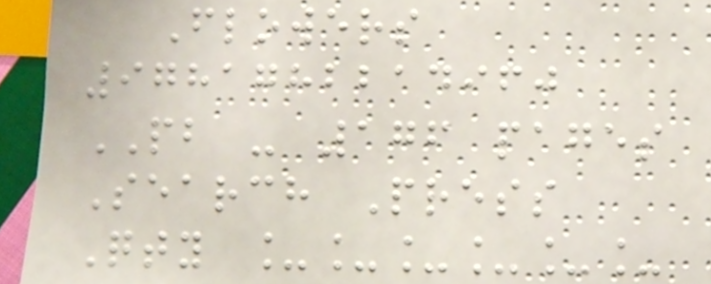Flowers
9781782214960
PB - 176 pages
Search Press
Qty ______
